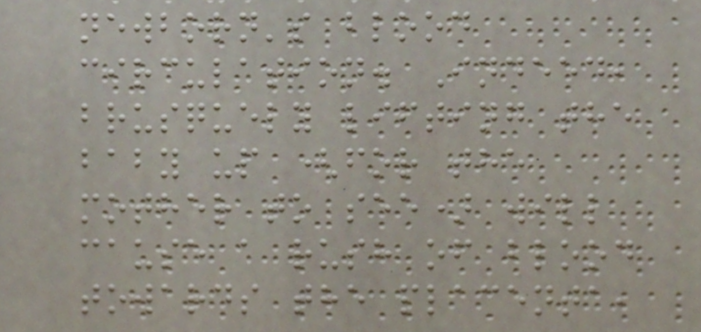newborn's blood
circulation. Indeed,
brusquely lifting the
baby up (for the
mother to see) will
cause a rush of blood
towards the placenta,
